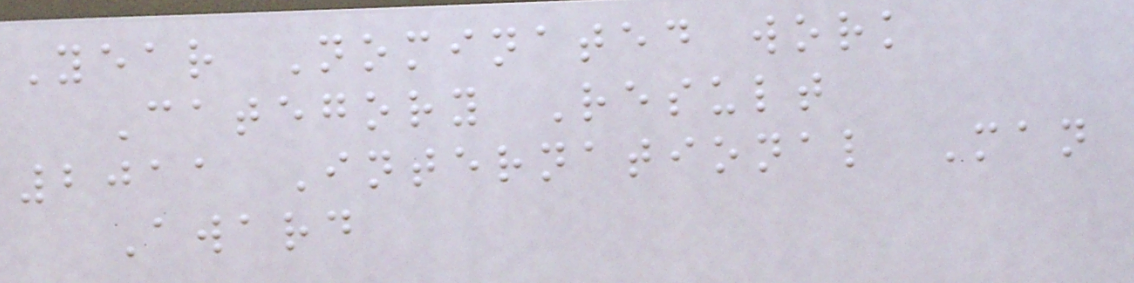Year Nominated work
Category Result
2011 International Man
Award
